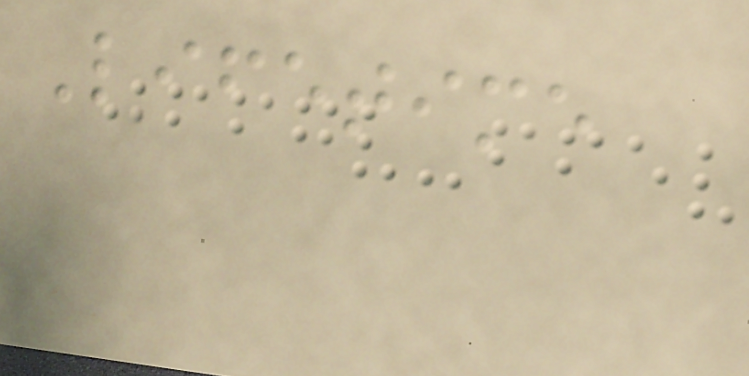Lifetime
